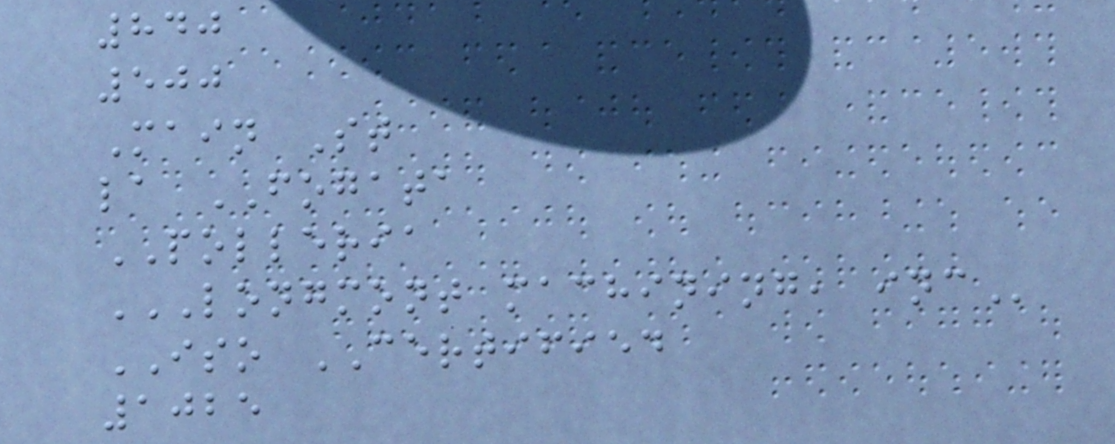840
500
Main St
la FOGATA
POLLERIA
LONGMONT MACHINING, INC
ISO CERTIFIED
1025
